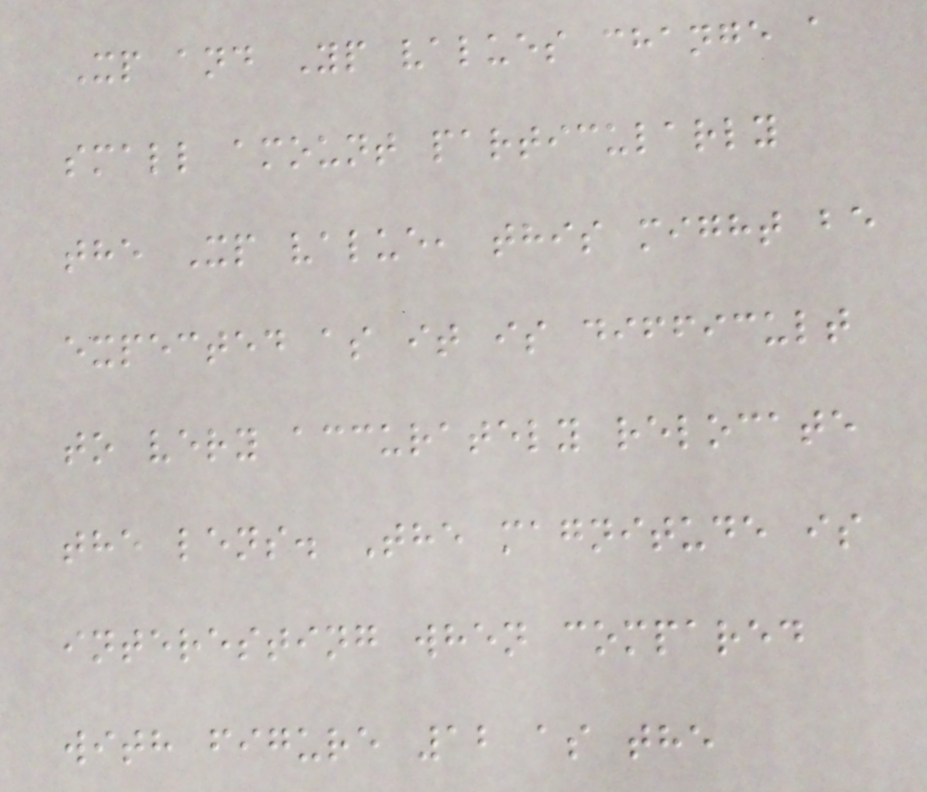Xp and Yp values change a
small amount particularly
the Xp value, this might be
expected as it is difficult
to very accurately relocate
the lens. The magnitude is
interesting when compared
with figure 12 as the
